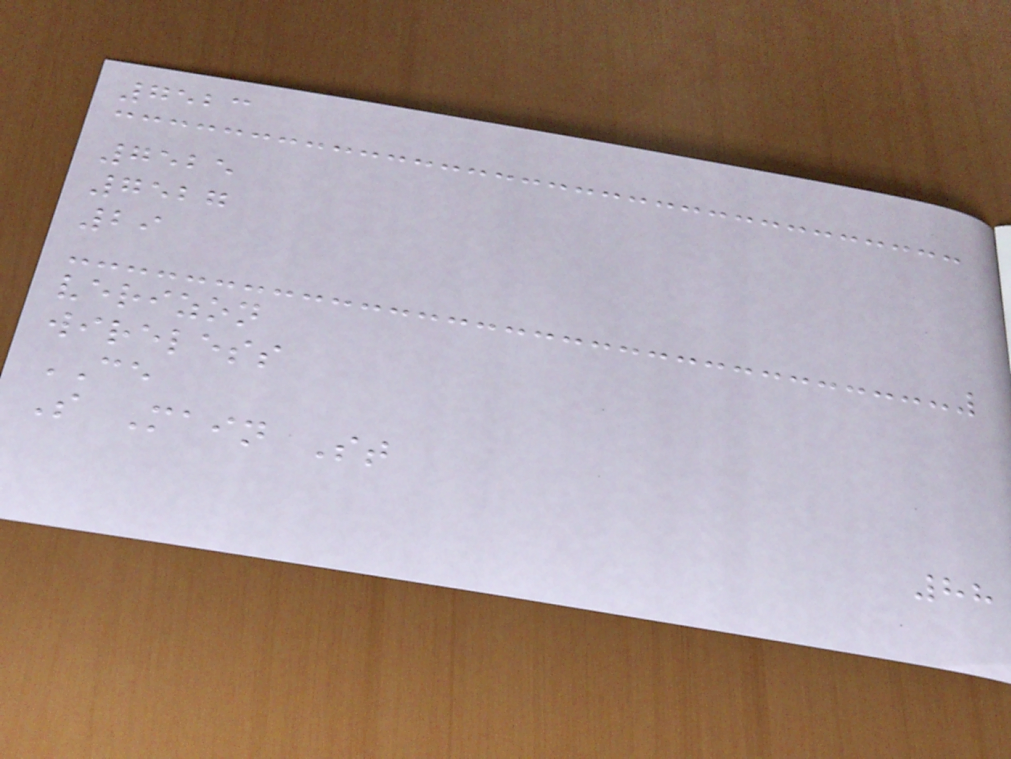7523
7525
7527
29
verizon
wireless
CE
S Main St
88
